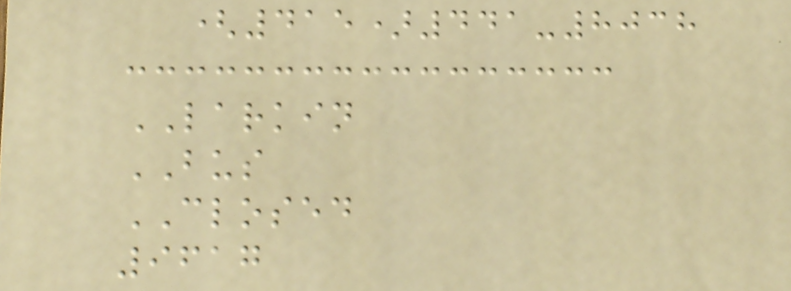(415)441-8038
LARKIN
BUS
CLOSED
9617
